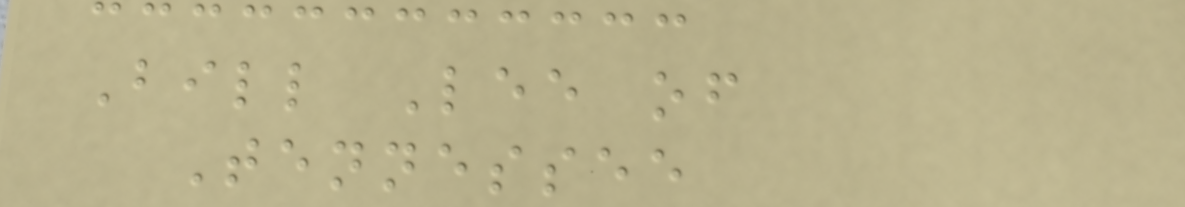Bill Lee of
Tennessee
